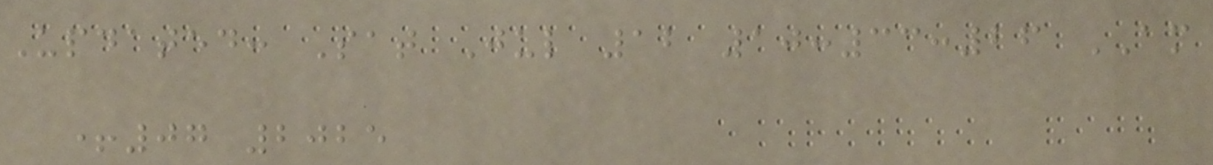Updated: Sat Jul 12 10:33:26 AM
+07 2025
